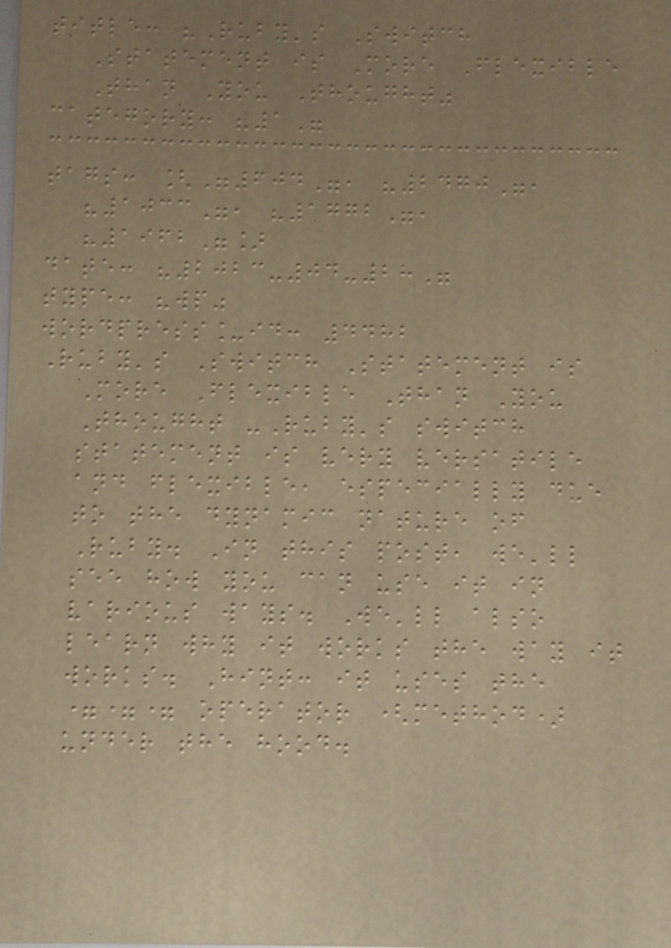title: "Ruby's Switch
Statement is More Flexible
Than You Thought"
category: "1"
tags: ["604", "2470",
"1033", "1772",
"1962"]
date: "2023-04-28"
type: "wp"
wordpress_id: 4482
Ruby's Switch Statement is
More Flexible Than You
Thought -Ruby's switch
statement is very versatile
and flexible, especially due
to the dynamic nature of
Ruby. In this post, we'll
see how you can use it in
various ways. We'll also
learn why it works the way it
works. Hint: it uses the
=== operator (method)
under the hood.
